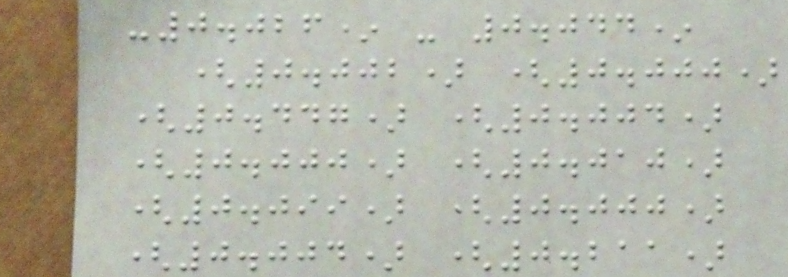-0.026* - 0.044*
(0.002) (0.000)
(0.447) (0.004)
(0.000) (0.010)
(0.099) (0.000)
(0.004) (0.211)
